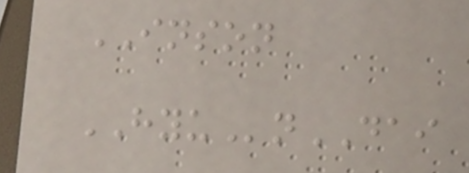INSON
HYUnDAI
